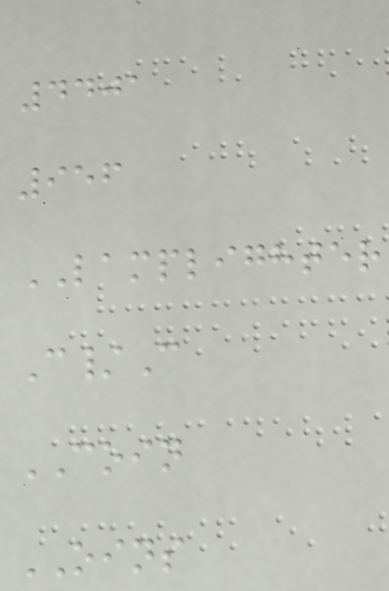4401
956
LAMPLIGHTER
C/C
COIN
OINS
